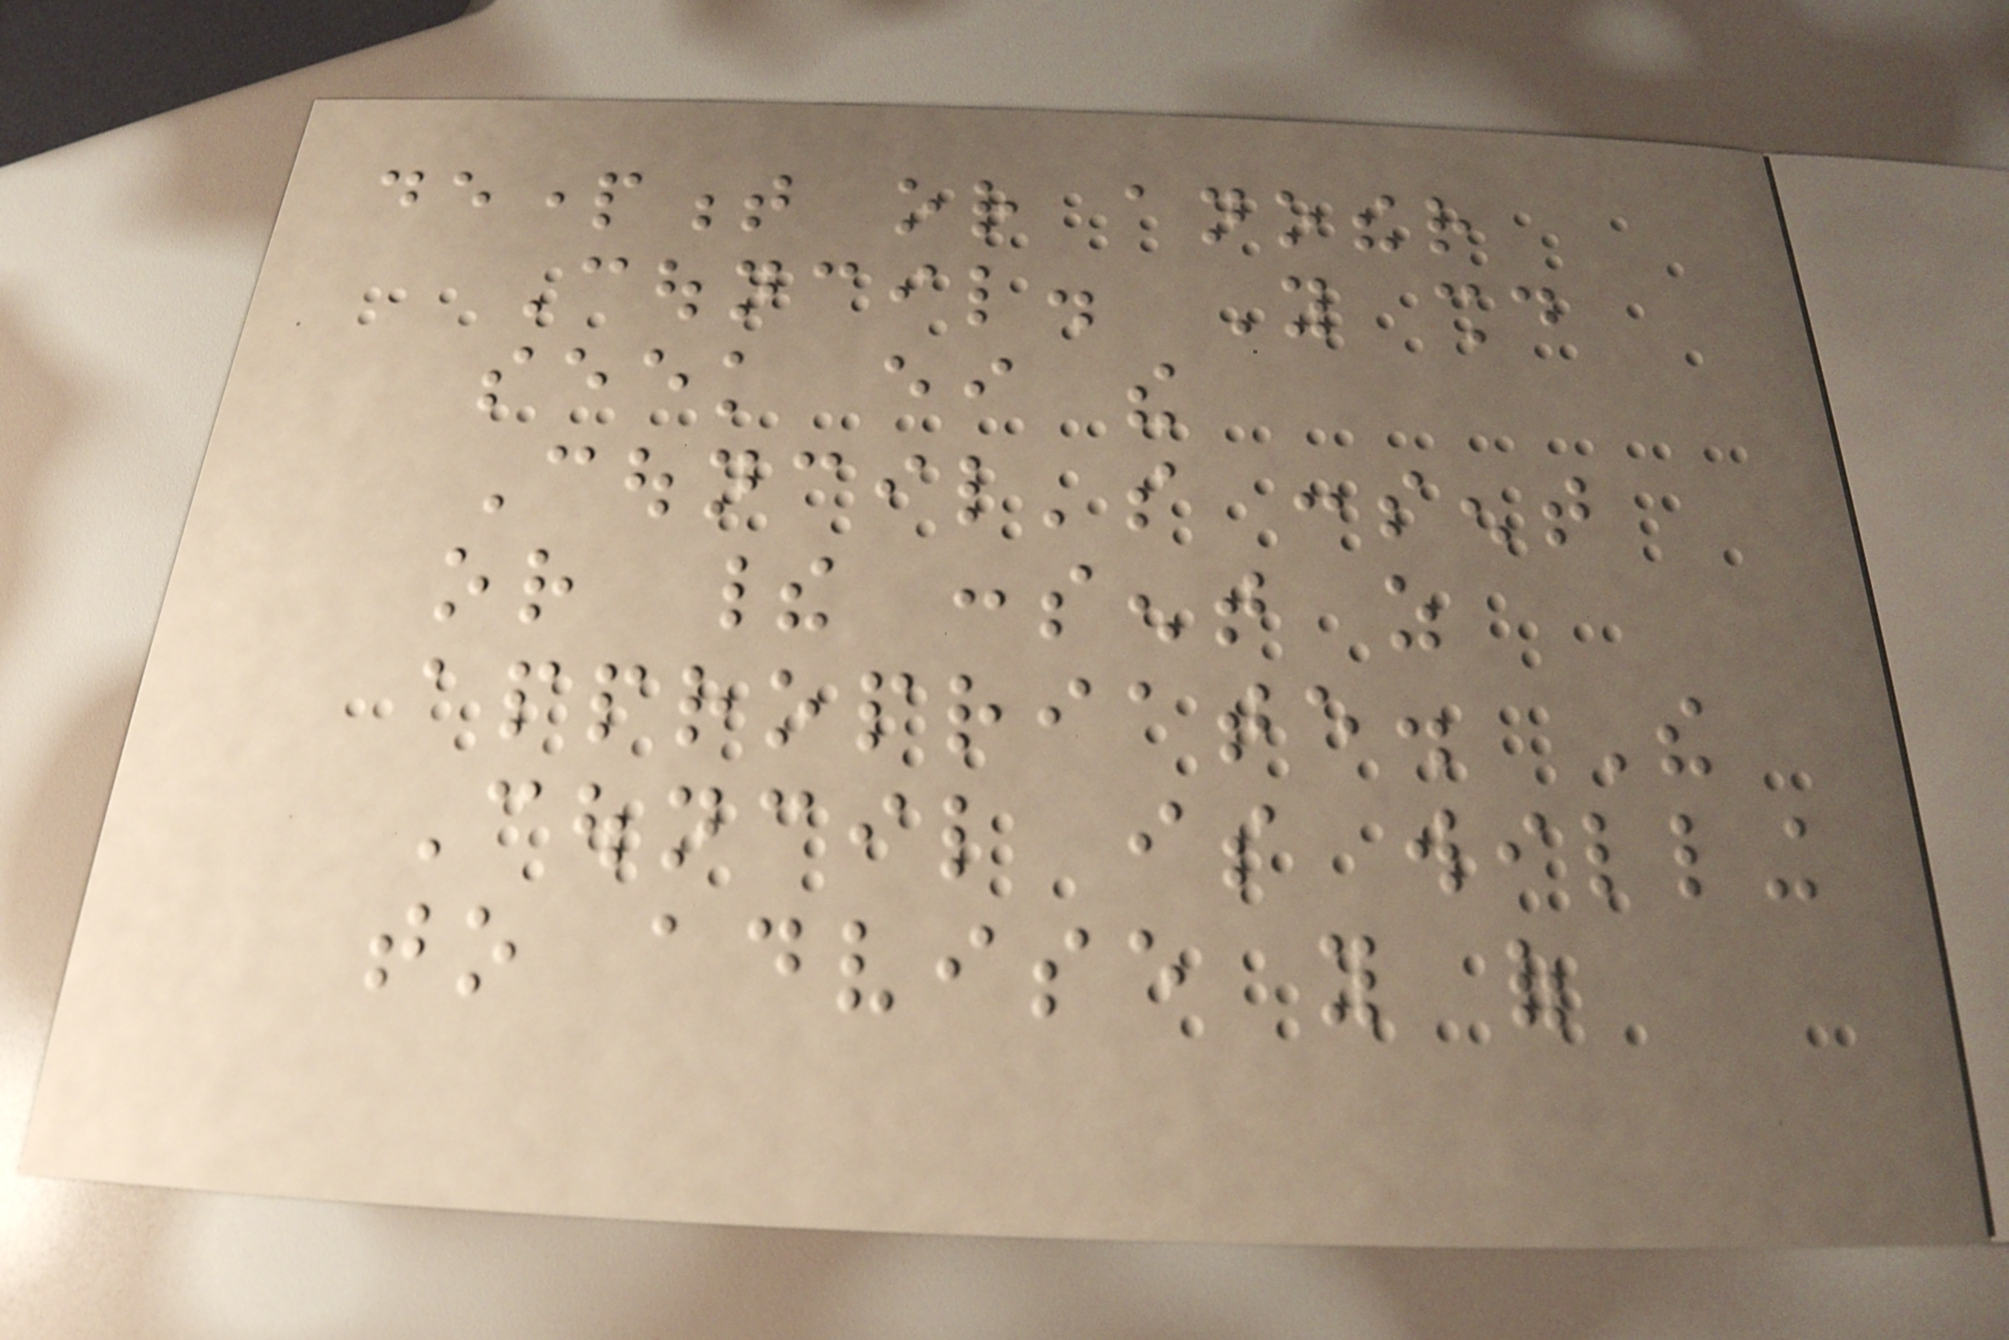department or another
Council. You should
seek either the
Council's consent
or their consent as
appropriate. The
Council is willing
to advise you of
